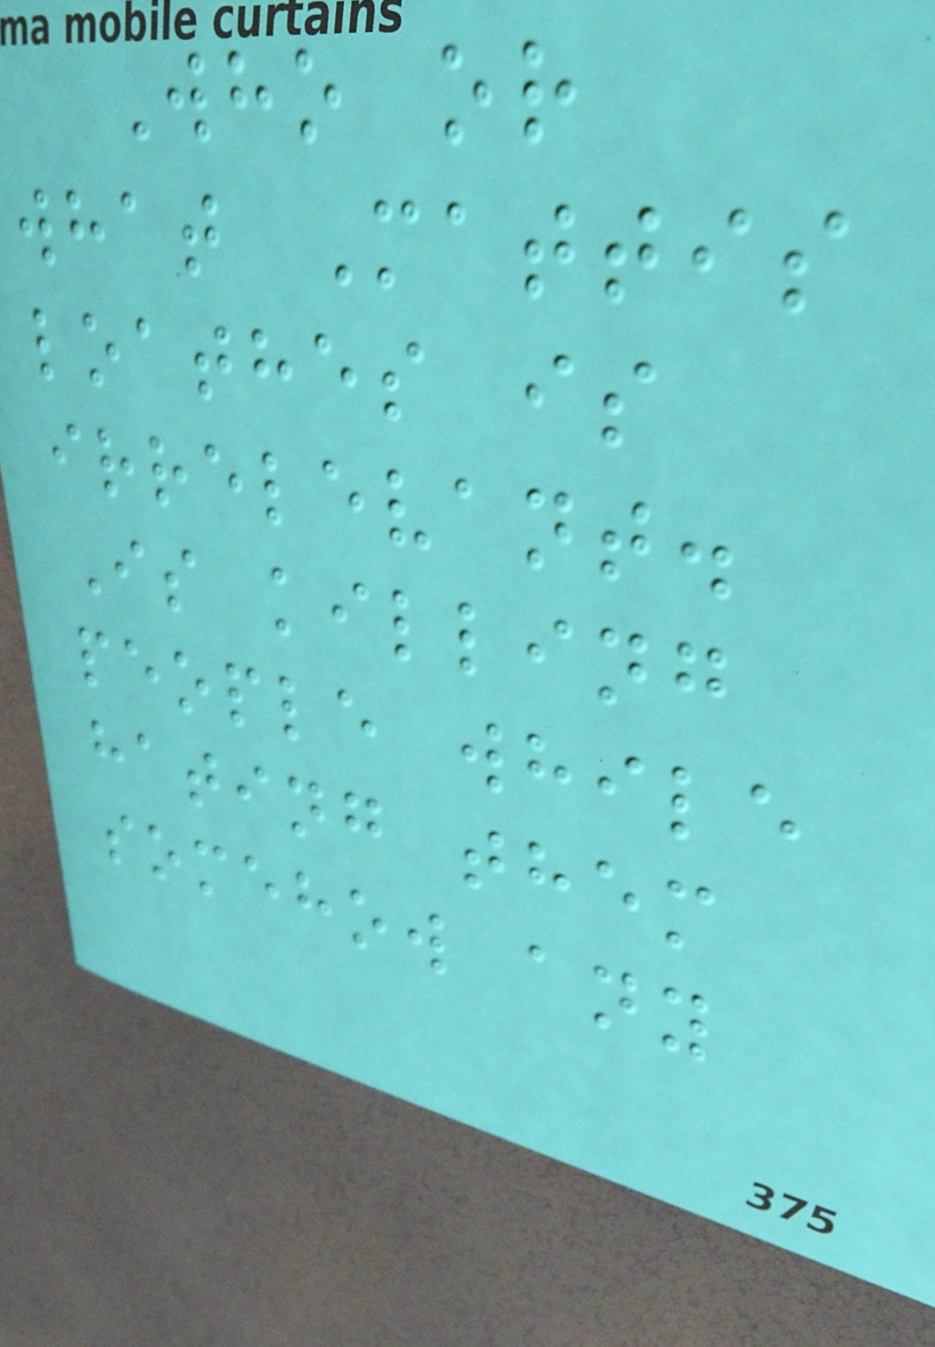Who or
what Mattis
loathes is
irrelevant.
Is killing
people while
hating them
somehow any
